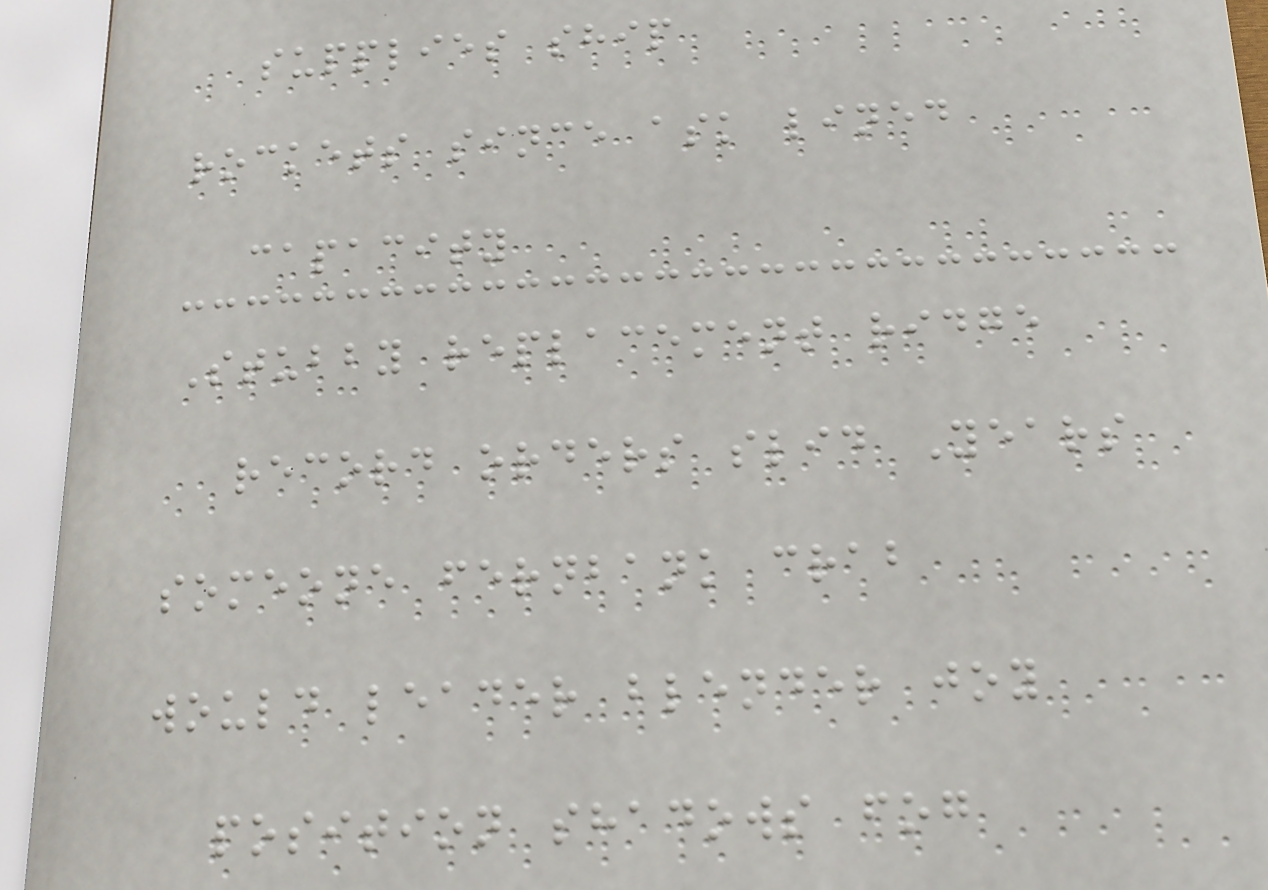supplies ship
rockets since ask lined
capacity
Stubby replacement ridge
record orders slid Years
someone fernbank crab
would leader blender joy
position shadows fog
